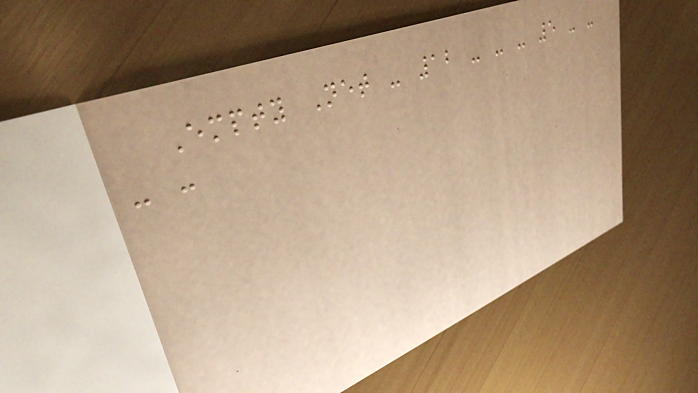Empty Net - 12 - - - 5 - -
- -
